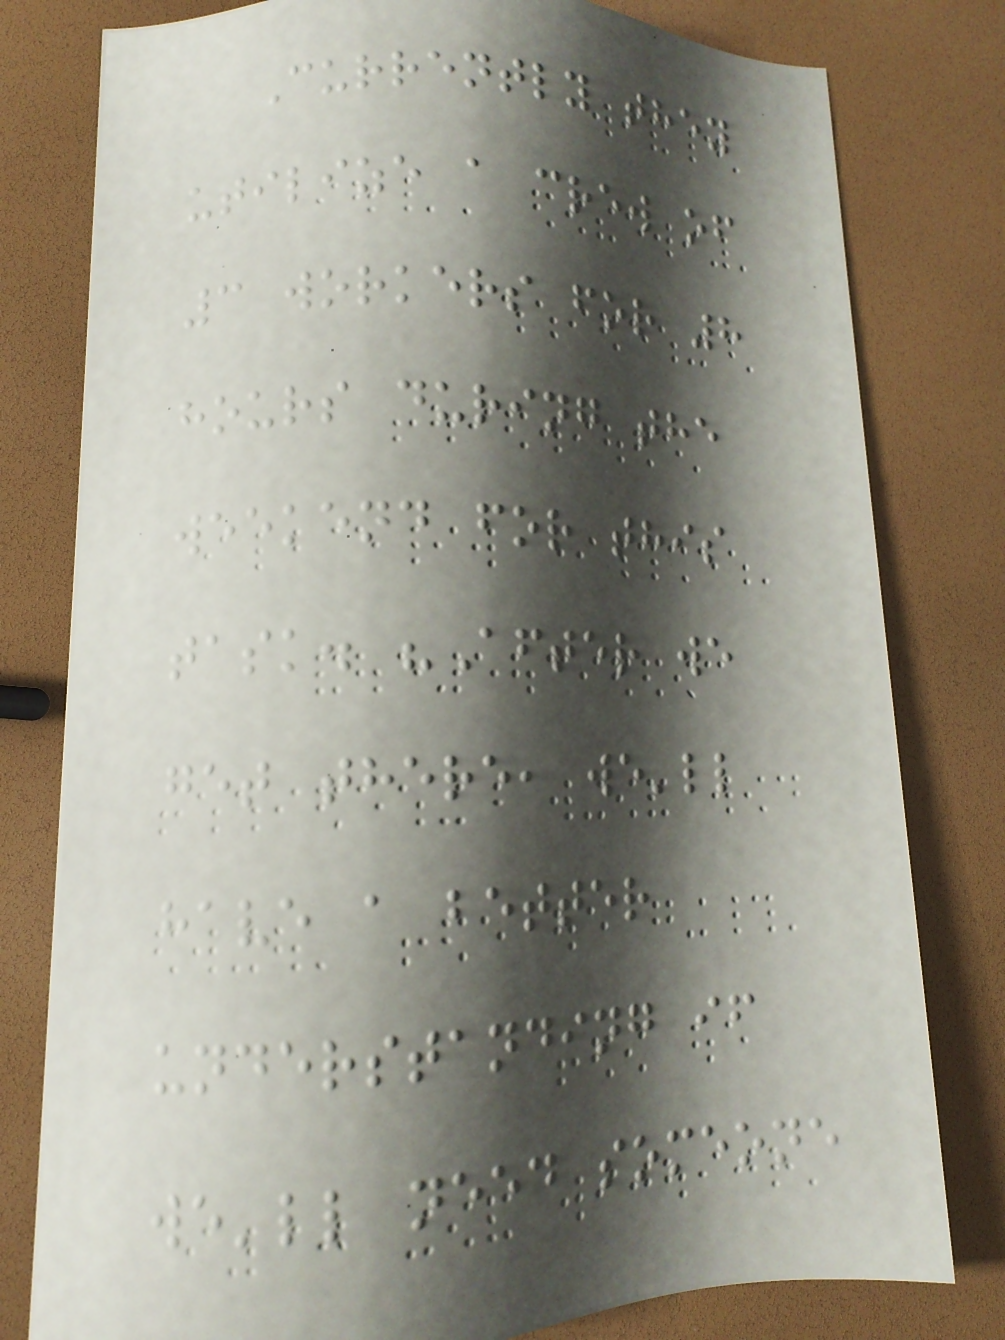Currently they
utilize a crew of
3 workers for 8
hours during the
weekend for this
task. "After we
get there, we'll
have a better
understanding if
we'll need someone
